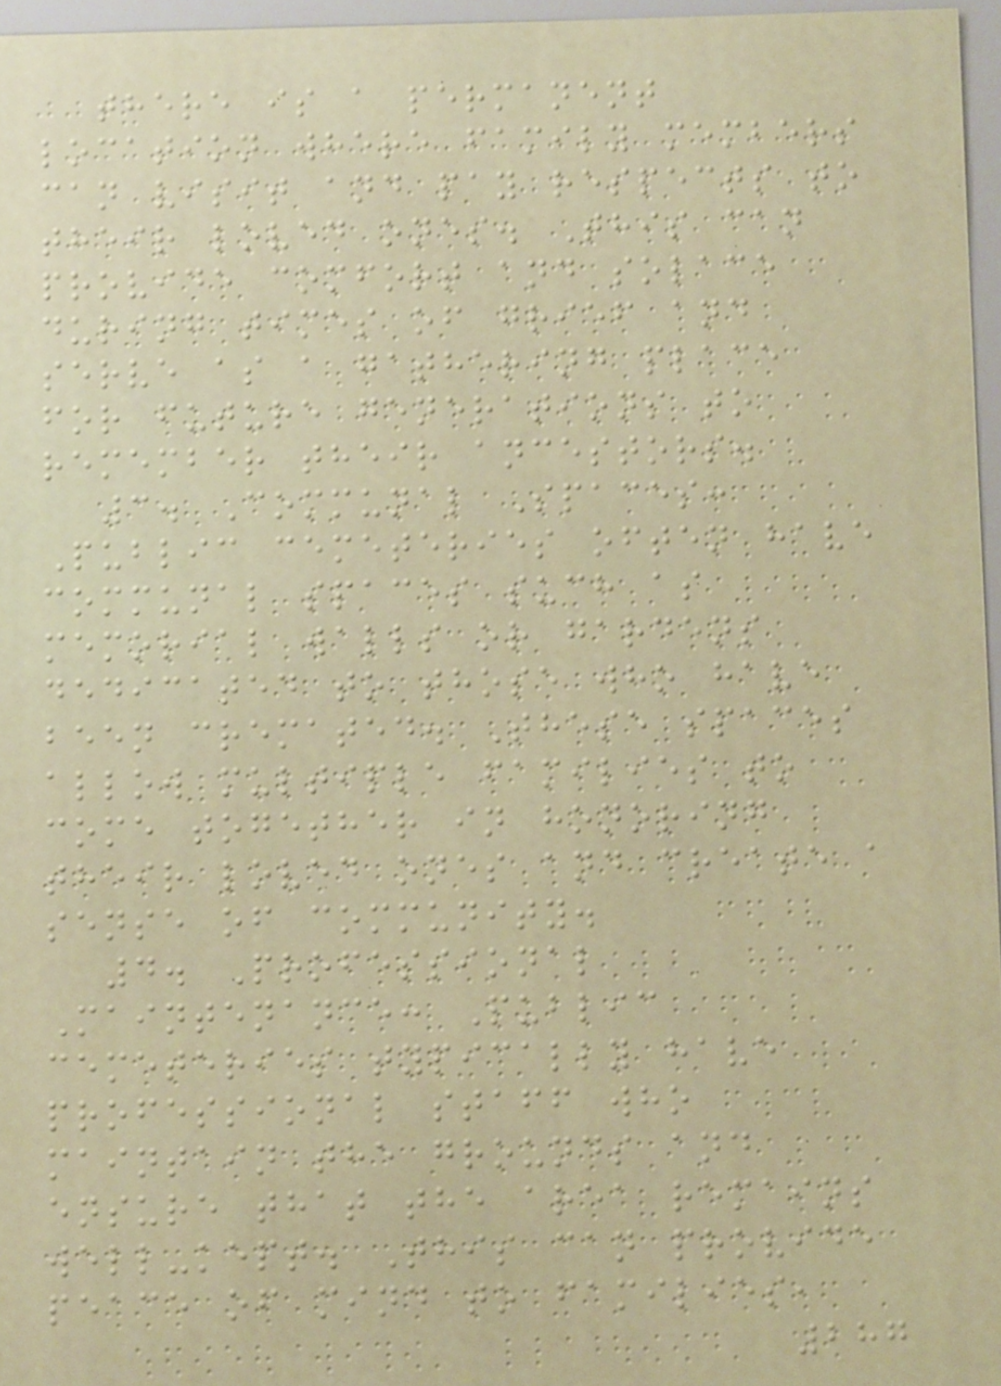there is a permanent
location where family members
can visit and pay respects to
their loved ones. This can
provide comfort and solace
during times of grief and
serve as a gathering place
for future generations to
remember their ancestors.
3. Communal Spaces:
Public cemeteries often have
communal spaces such as
memorial walls or gardens
dedicated to those who have
been cremated. These spaces
allow multiple families to
come together in honoring
their loved ones and create a
sense of community.
4. Professional
Maintenance: Public
cemeteries typically have
professional staff who
maintain the grounds and
ensure that the area remains
well-kept. This can provide
peace of mind to families,
287
